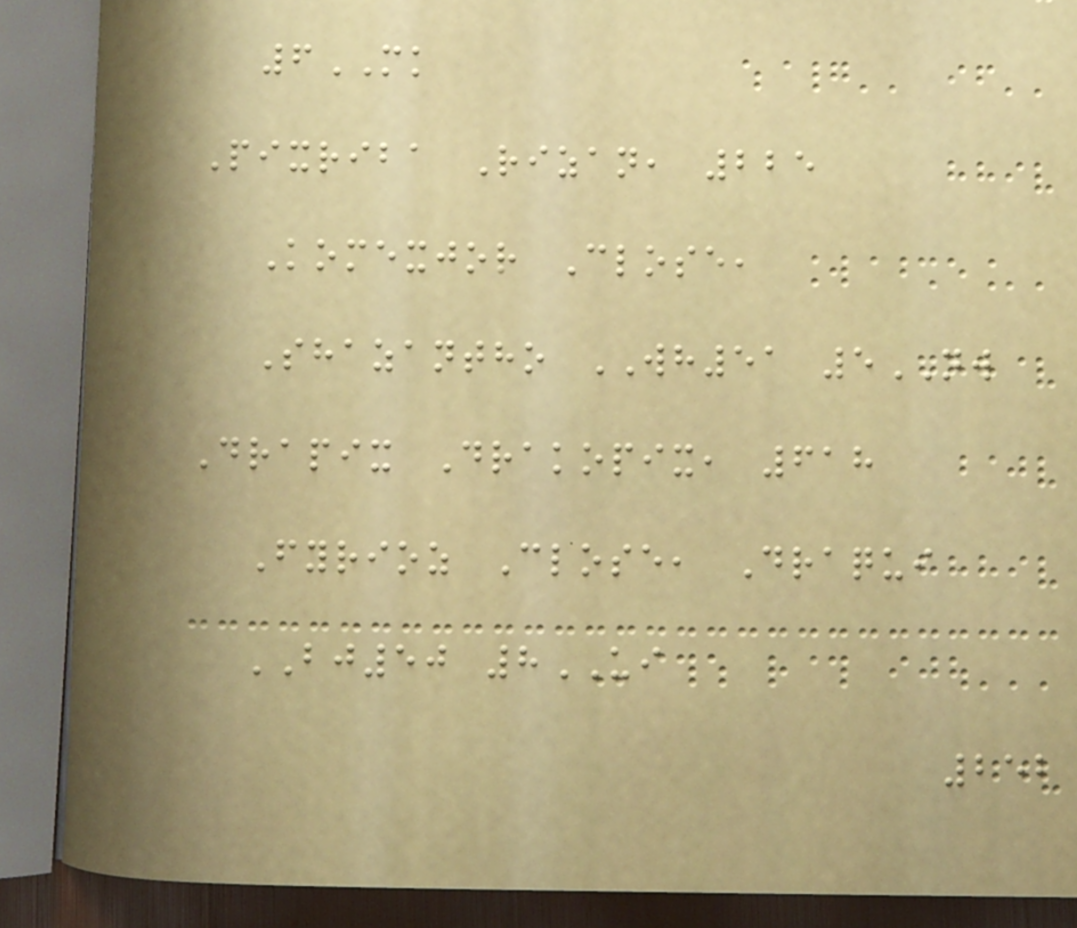6MK
Pixriba Rizan, 225
Komexjor Close,
Shazantho WH51 5NW
Drapix Drakopix, 618
Fyrioz Close, Draqui
BJ50 8UI
252
